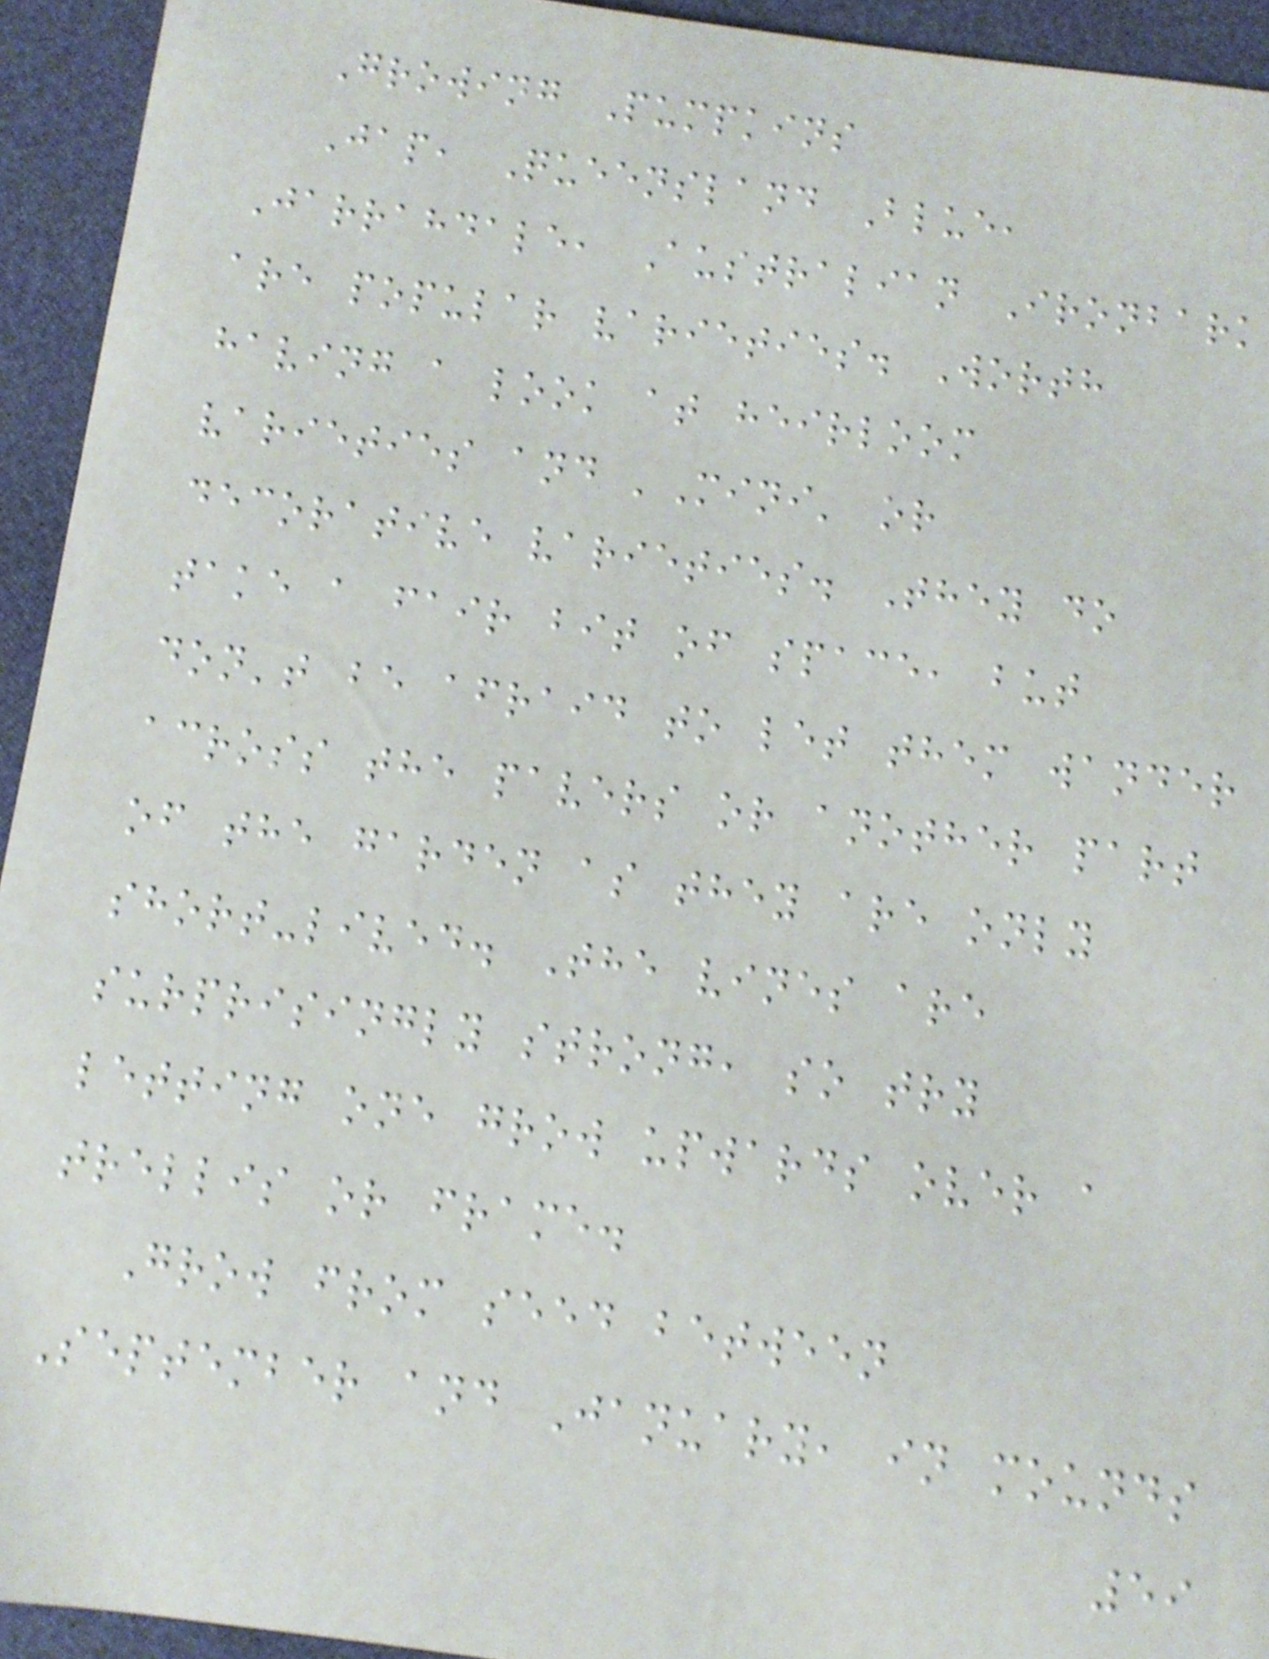Growing Pumpkins
Jap, Queensland Blue,
Jarrahdale, Australian Ironbark
are popular varieties. Worth
having a look at heirloom
varieties and 'Mini' or
decorative varieties. They do
take a fair bit of space, but
don't be afraid to let them wander
across the pavers or another part
of the garden as they are only
short-lived. The vines are
surprisingly strong, so try
letting one grow upwards over a
trellis or frame.
Grow from seed between
September and January, in mounds
59
